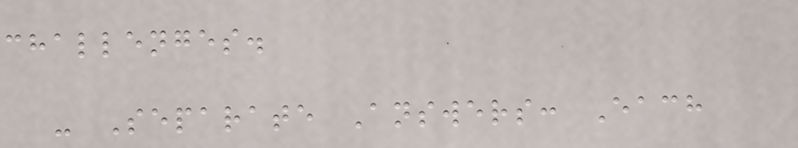challenges.
- Separate Answers: Each
